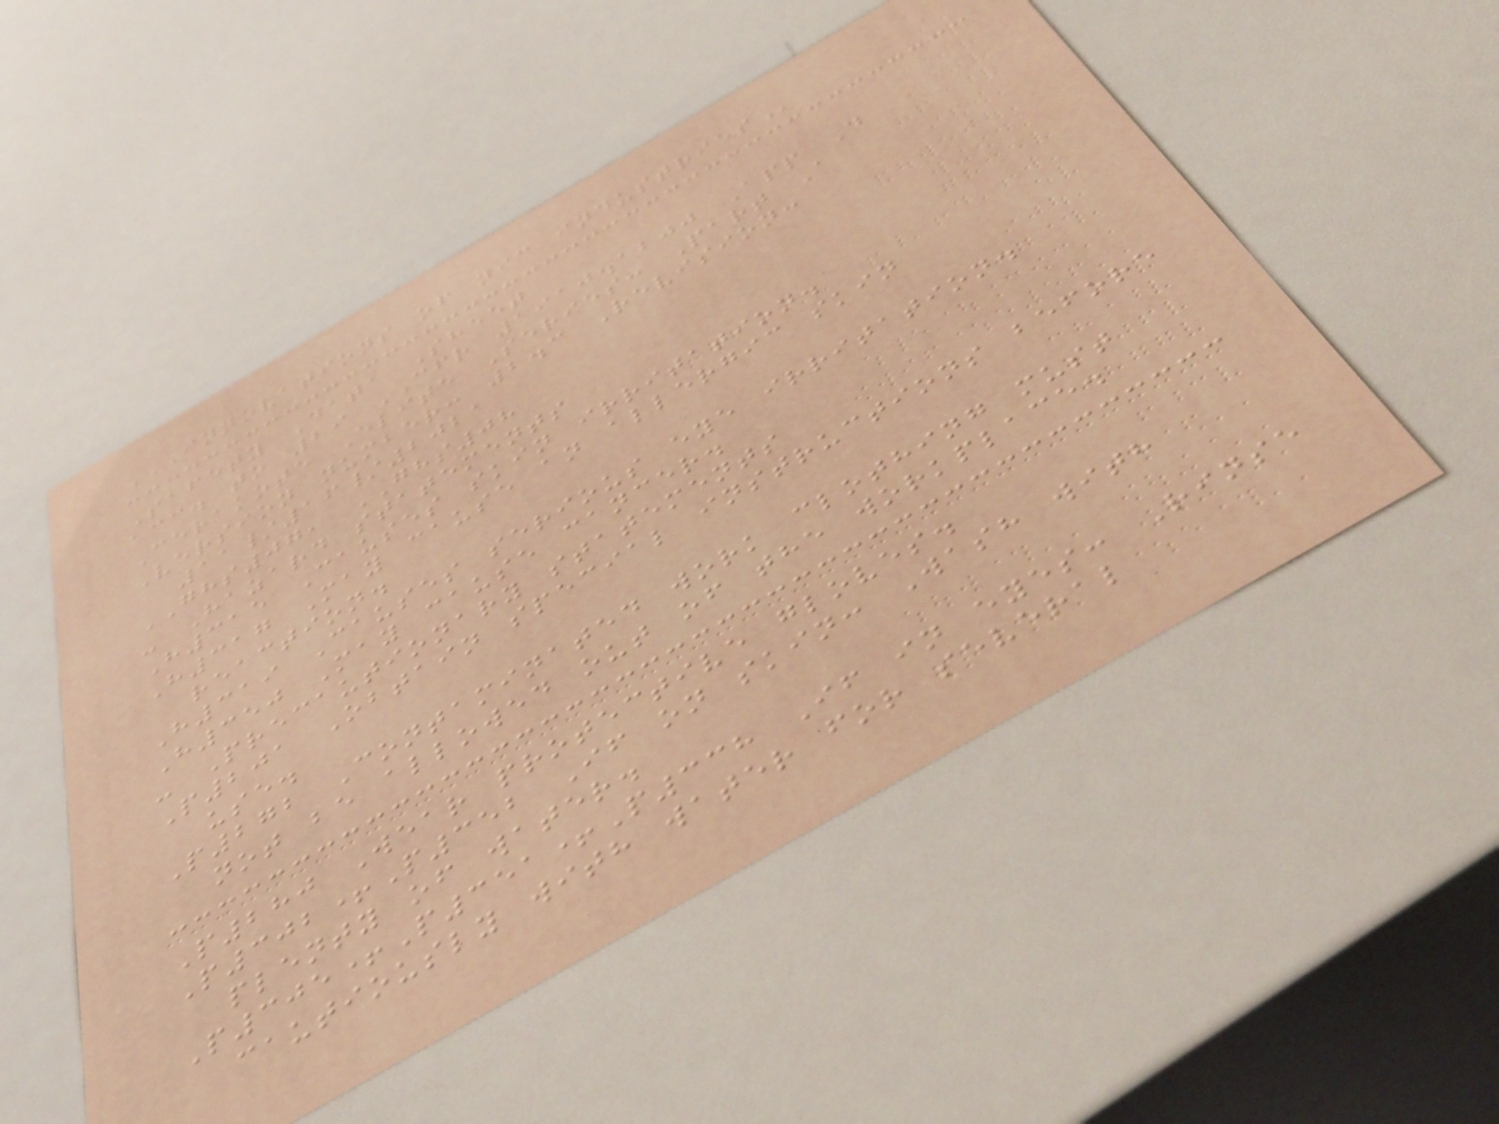INNOVATIONS OF NIC INDUSTRIES
Safety Data Sheet
acc. to 29 CFR 1910.1200 App D
Cerakote Elite Series: Part A
Version number: 2.3 Revision:
11/16/2021
GHS07, GHS08
- Hazard statements
H315 Causes skin irritation.
H317 May cause an allergic skin
reaction.
H319 Causes serious eye irritation.
H350 May cause cancer.
- Precautionary statements
P201 Obtain special instructions before
use.
P272 Contaminated work clothing must
not be allowed out of the workplace.
P280 Wear protective gloves.
P302+P352 If on skin: Wash with
plenty of water.
P305+P351+P338 If in eyes: Rinse
cautiously with water for several
